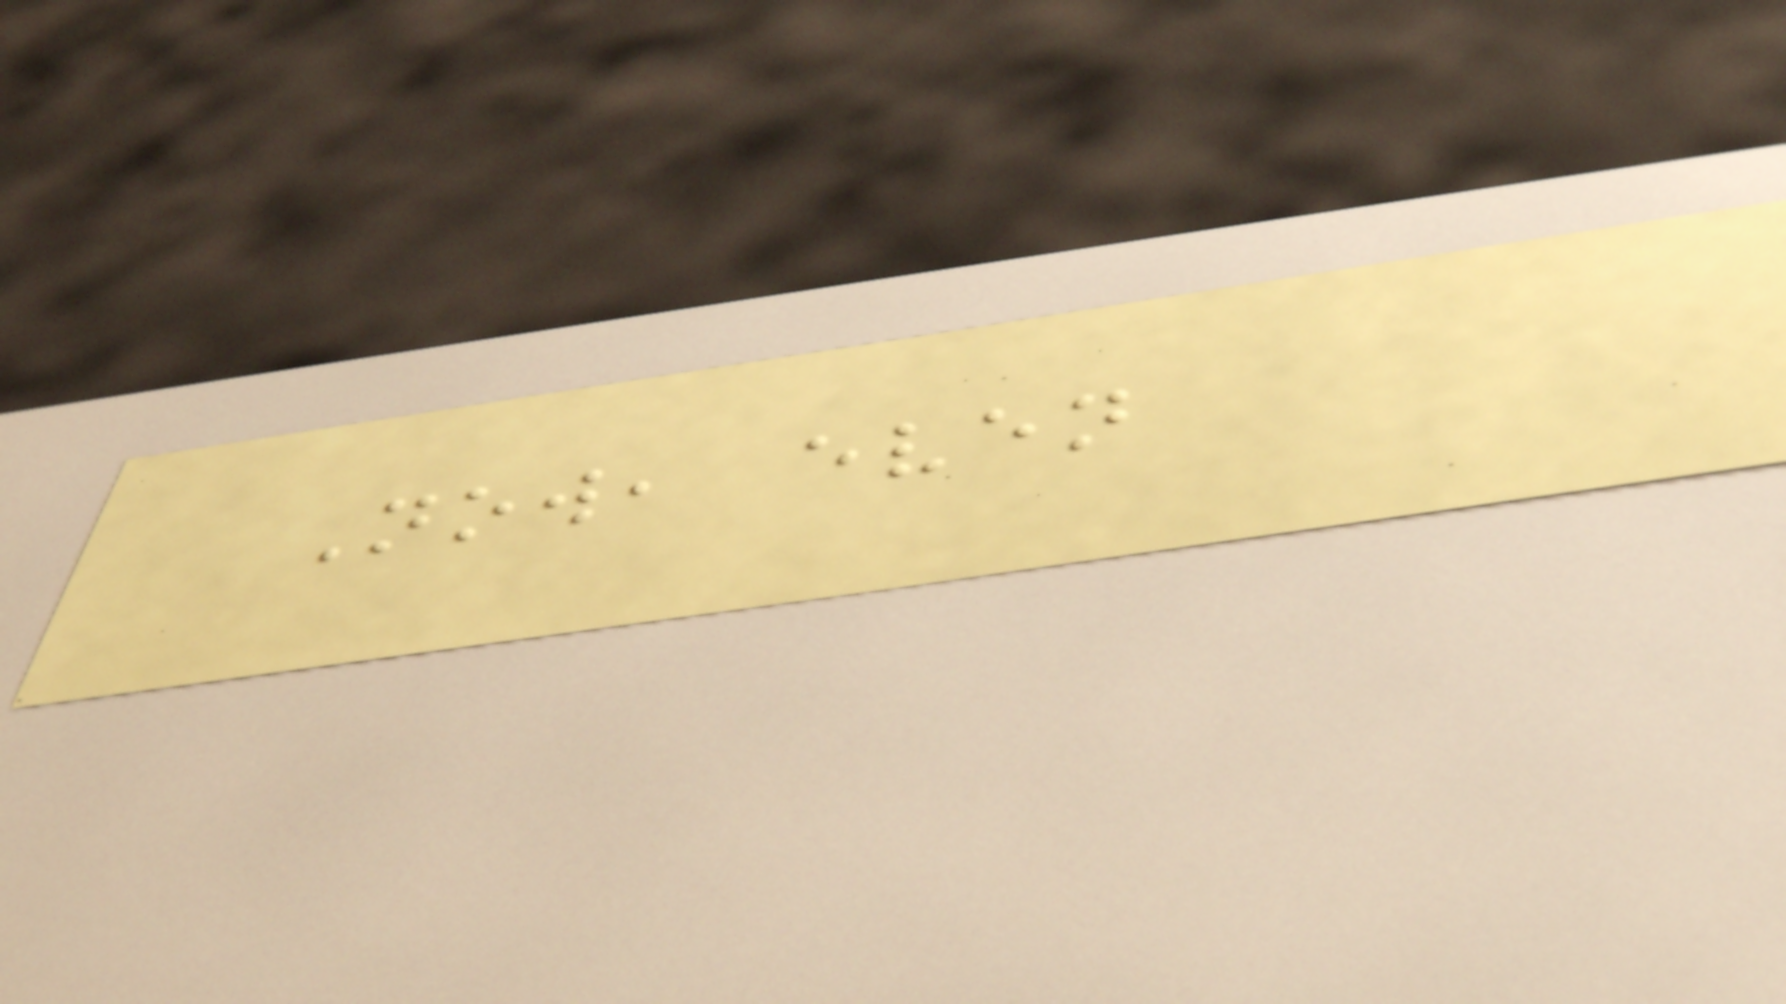Now, even
